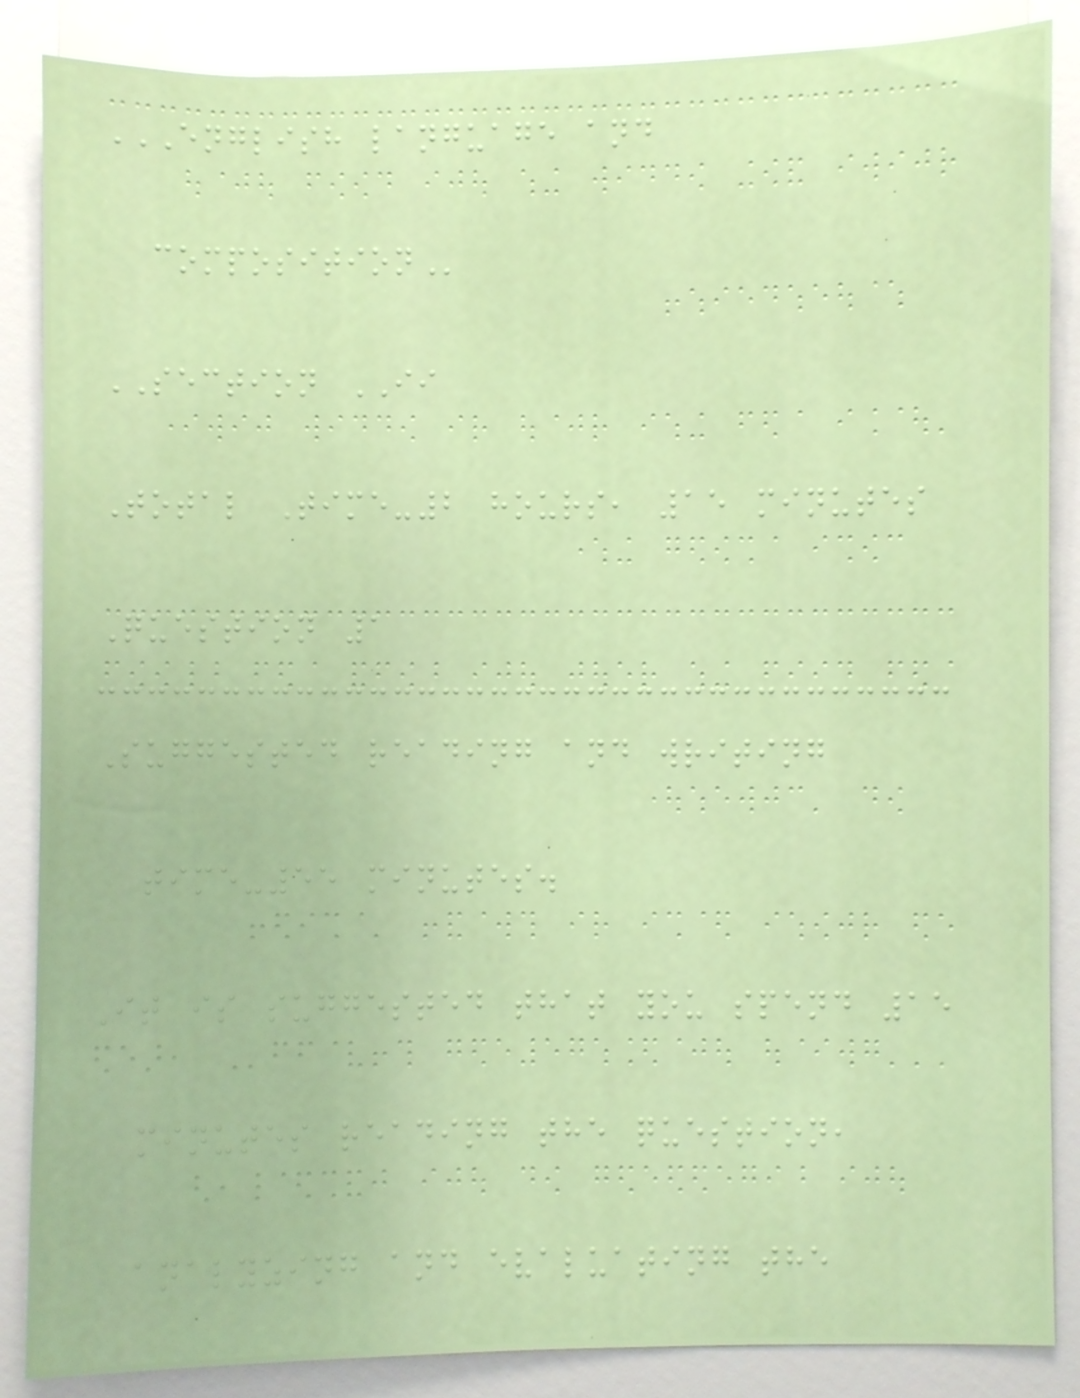ENGLISH LANGUAGE AND
COMPOSITION
SECTION II
Total Time-2 hours, 15 minutes
Question 1
Suggested reading and writing
time-55 minutes.
It is suggested that you spend 15
minutes reading the question,
analyzing and evaluating the
